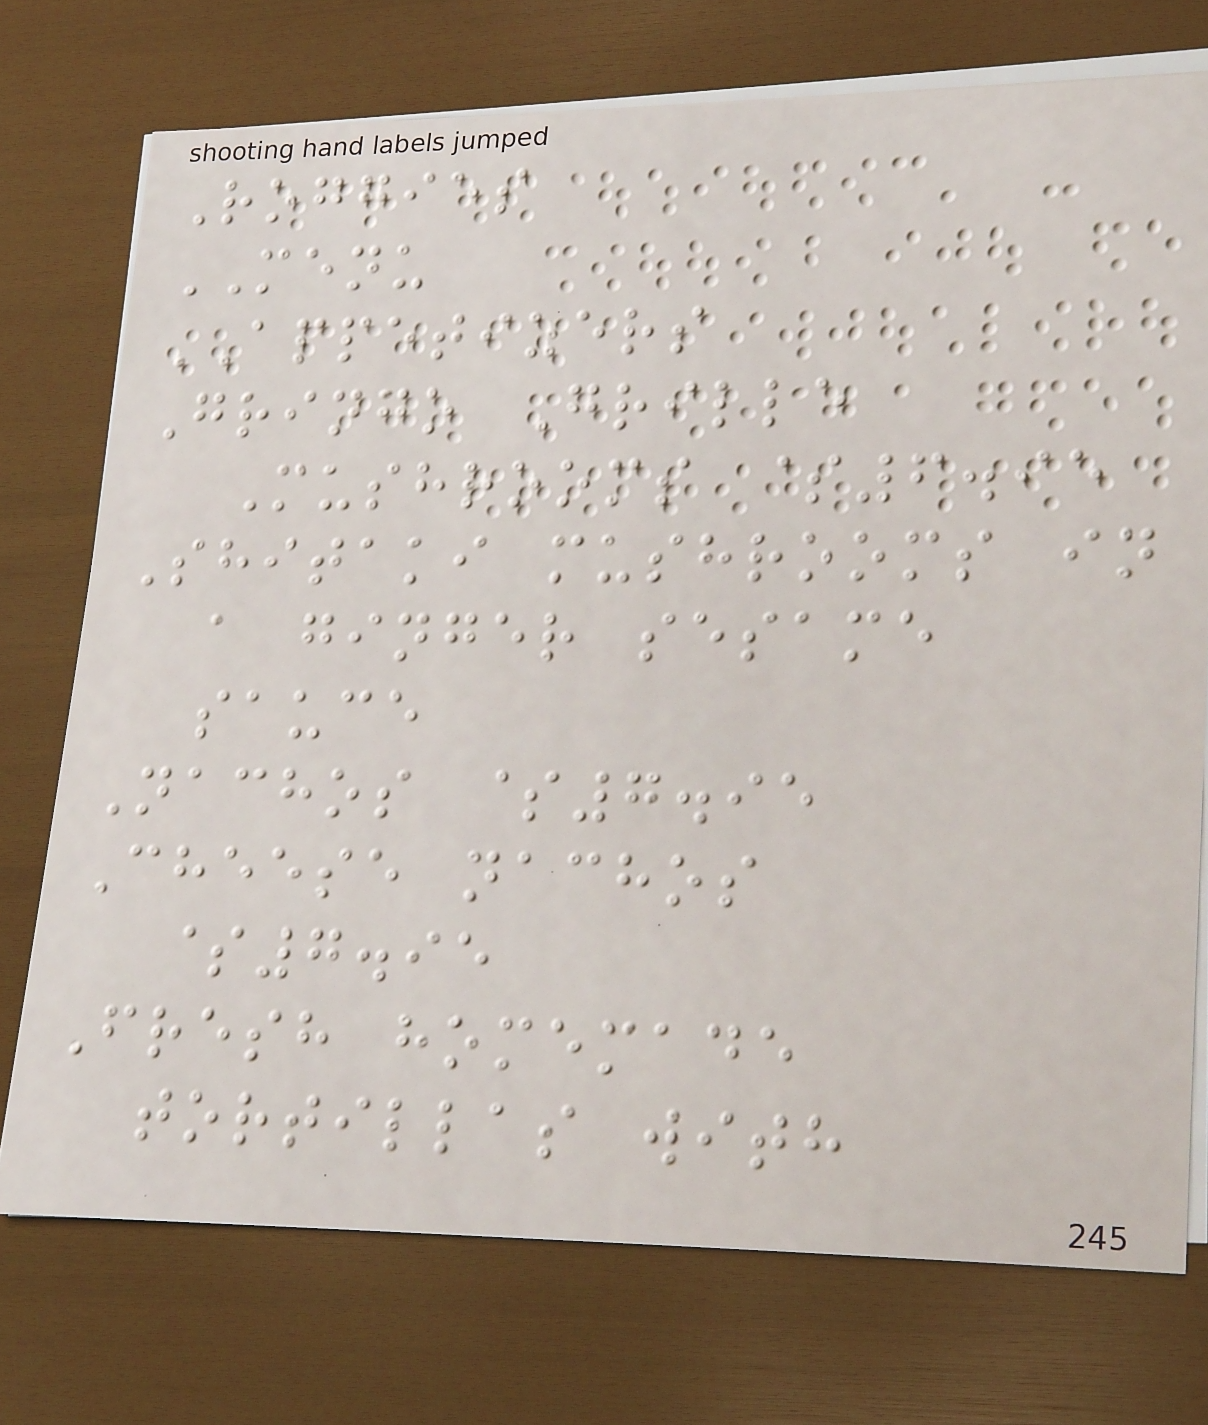Roggies
MENU
APPETIZERS
Gringo Grille
Mushrooms $6.95
Shitaki mushrooms in
a ginger sesame
sauce
Nachos $7.95
Cheese nachos
$7.95
Fresh homemade
tortillas with
